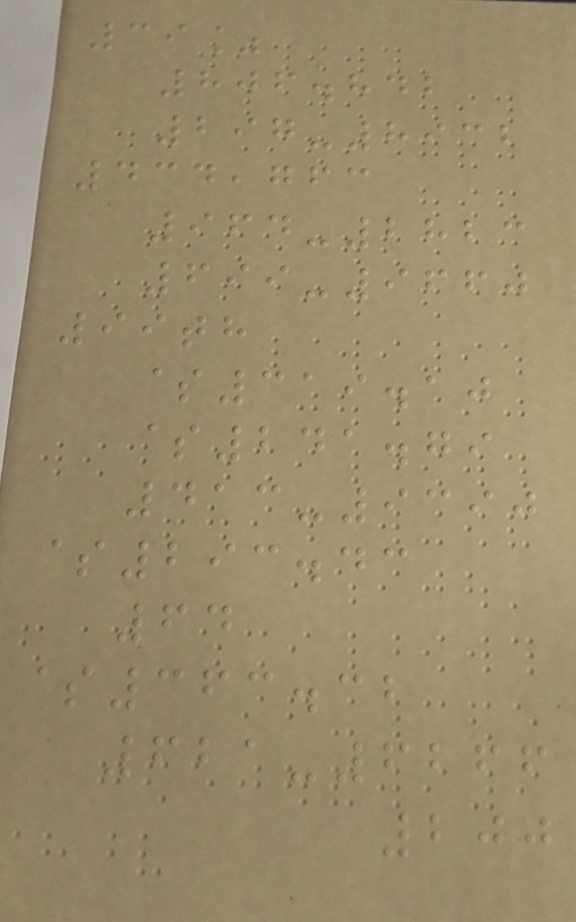39%
806.842
297-8932
434,763
964-2823
699-9660
99th
$319.10
$241.79
413-9390
$293.43
64
$363.32
621-6266
200
